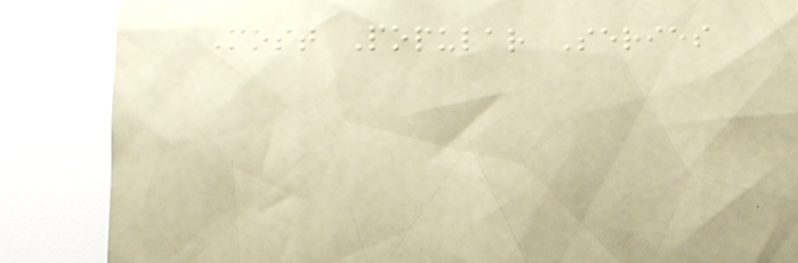Most Popular Series
